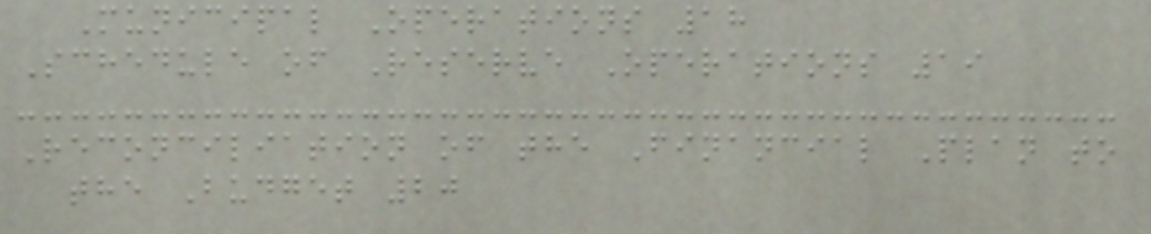Municipal Operations 18
Schedule of Reserve Operations 19
Reconciliation of the Financial Plan to
the Budget 20
